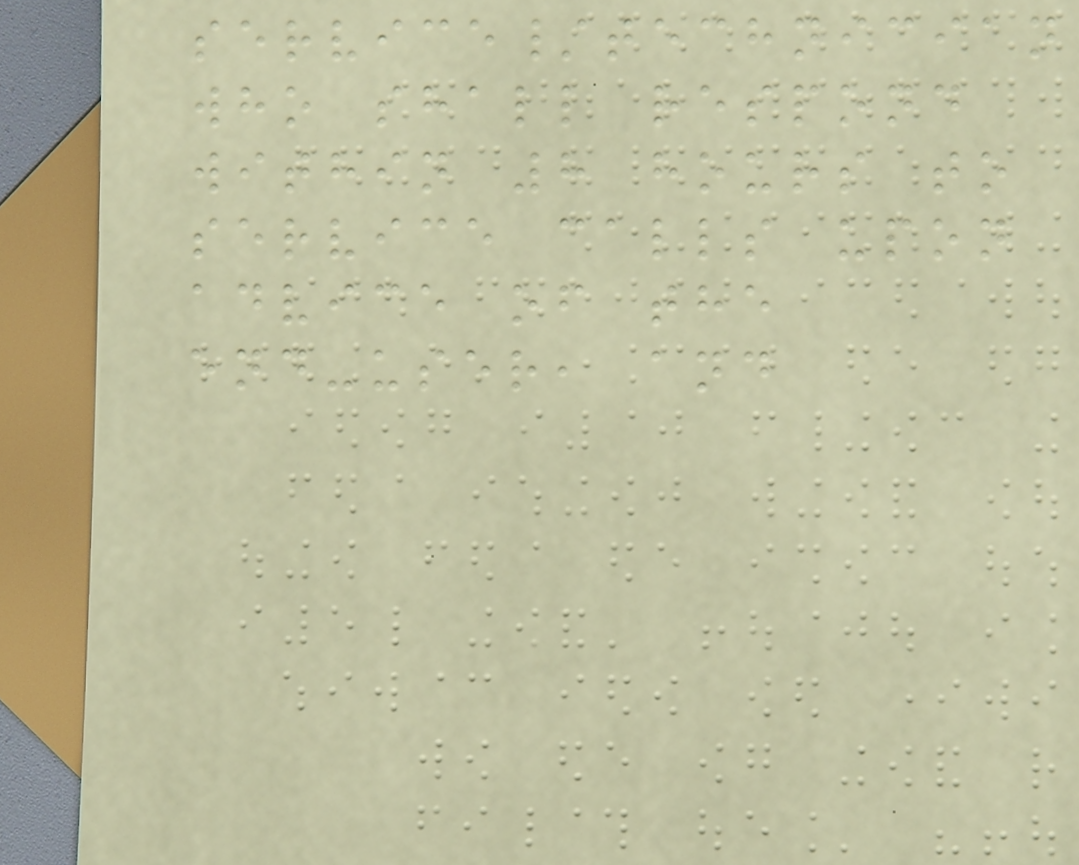service/technician
who shall respond
within 8 hours to
service calls upon
advice of the
end-user, and
